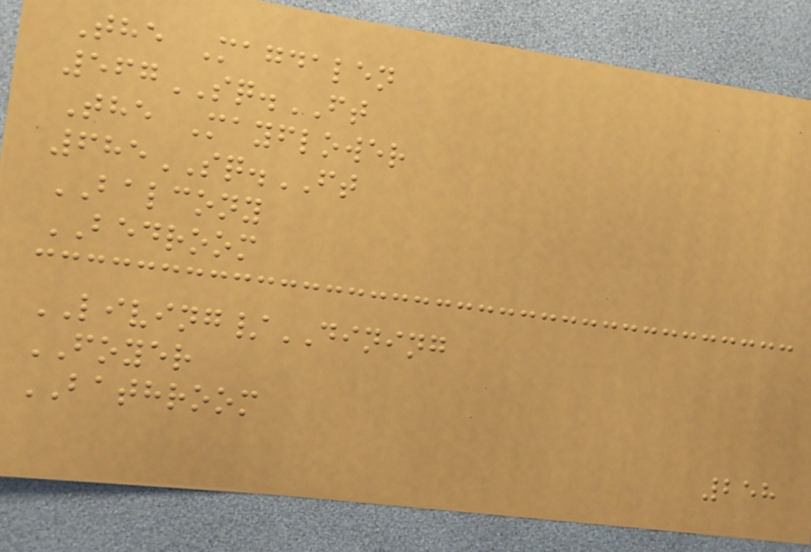The Magdalen
567SQ.FT
The Mayflower
685SQ.FT
BALCONY
BEDROOM
LIVING/DINING
FOYER
BATHROOM
258
